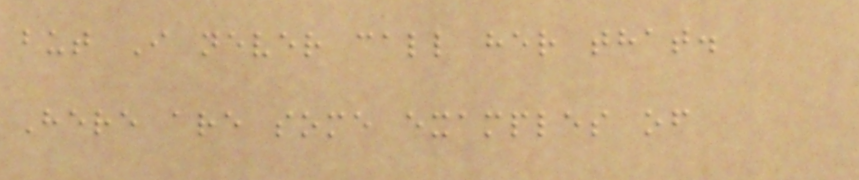but I never call her that.
Here are some examples of
